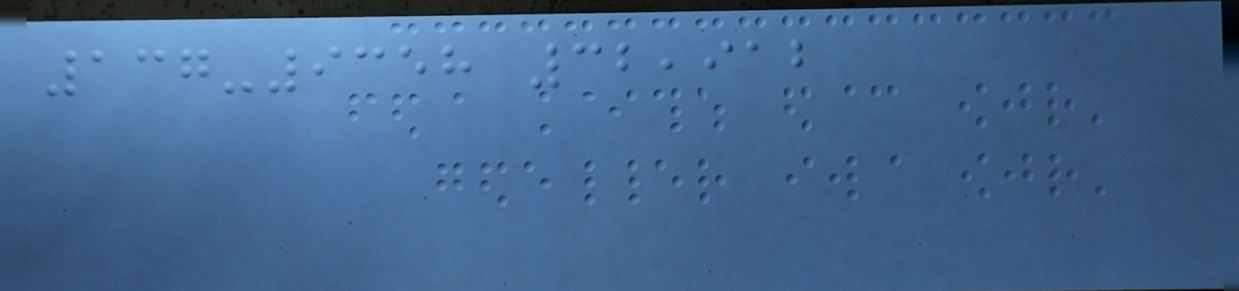137-9358 32,912
